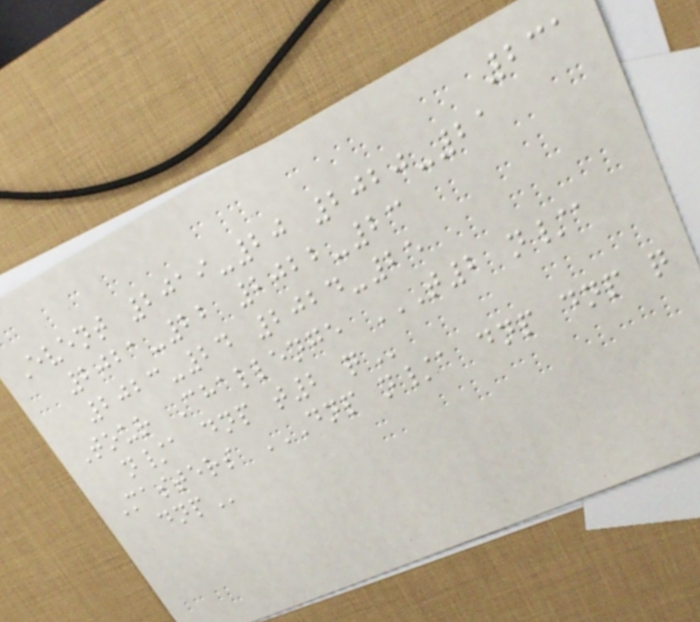231
Event 2019-20 2020-21
2021-22 2022-23
2023-24 2024-25
Tour Challenge T2 N/A
N/A DNP T2 Q
Masters DNP N/A DNP DNP Q
DNP
